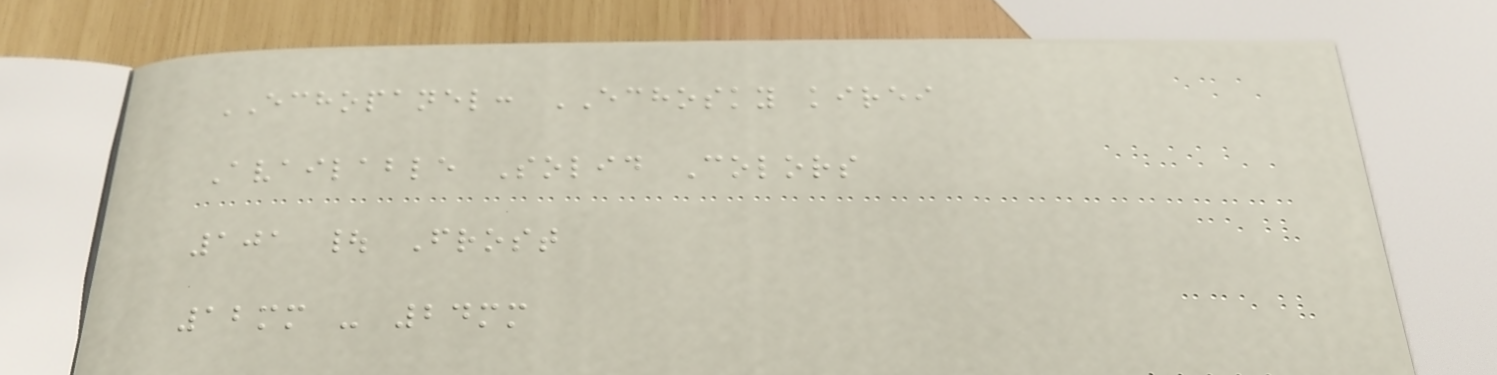ECHOPANEL: ECHOSKY kirei
Available Solid Colors
101 | Frost
12mm - 24mm
